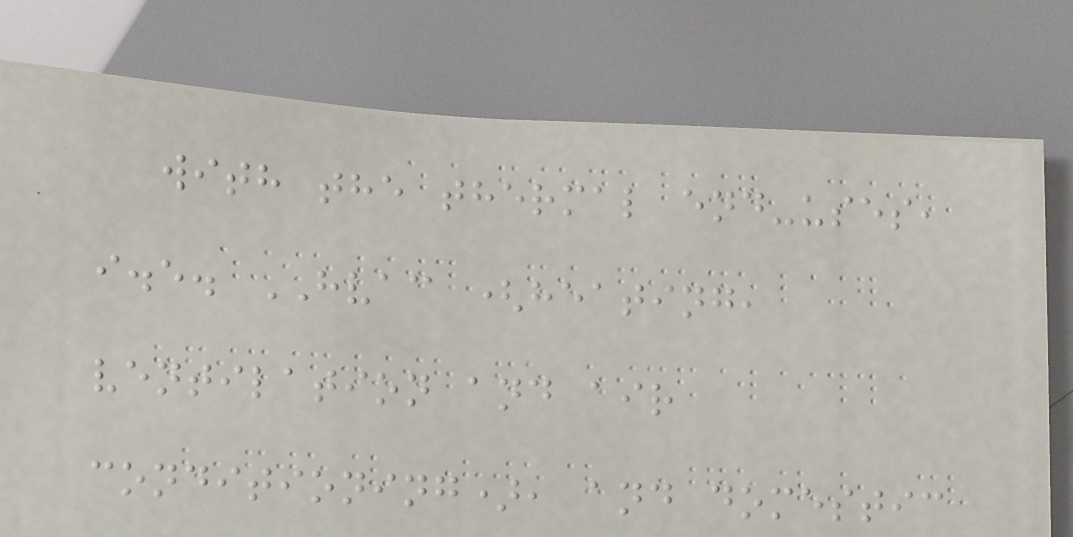with the thermal end-uses,
i.e. HVAC (heating,
ventilation and air
conditioning), and domestic
